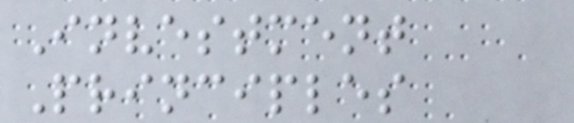Investment
Principles
